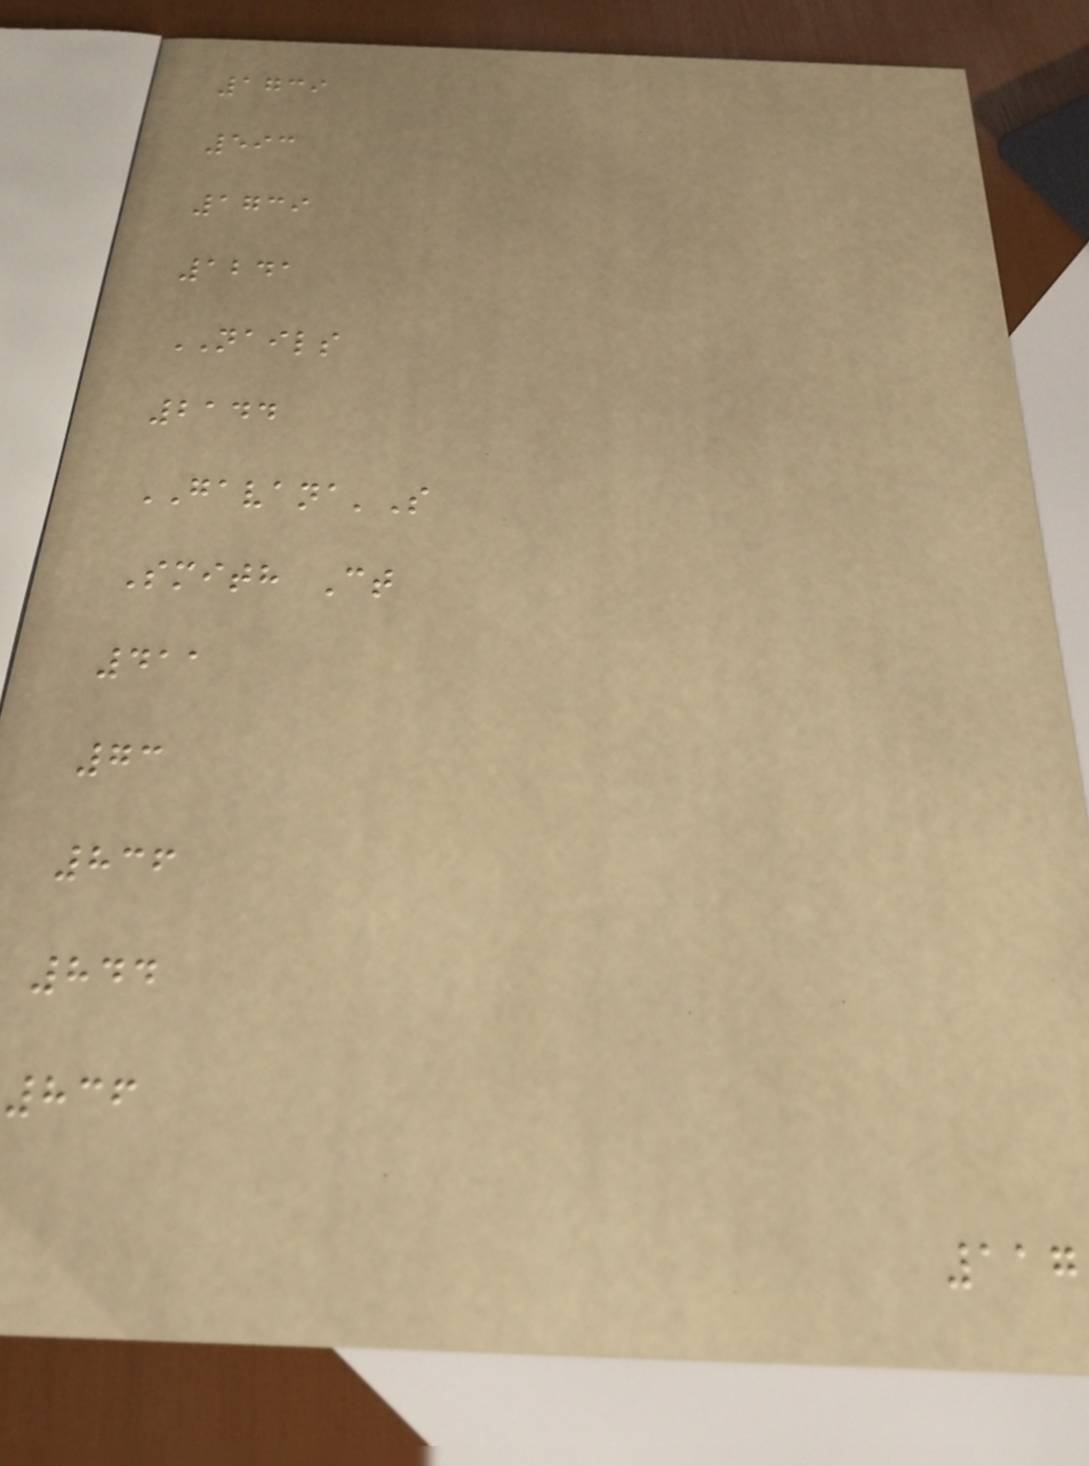1739
593
1739
1241
NAILS
2144
GAVANA'S
Smith Ct
411
73
836
844
836
117
